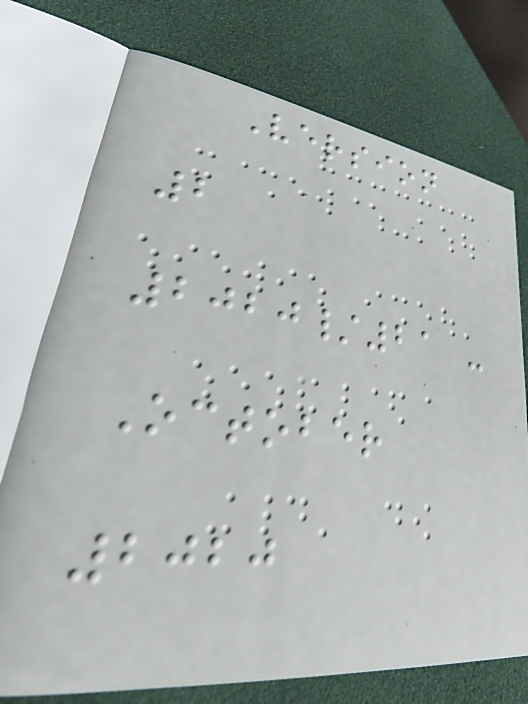Version
2
2020/21 -
October
2020
